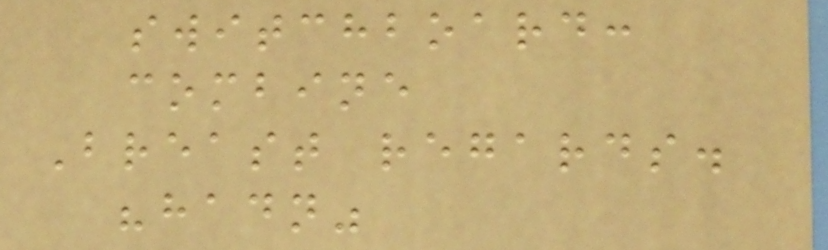switchboard:
combine
Breast regards.
"hadn"
